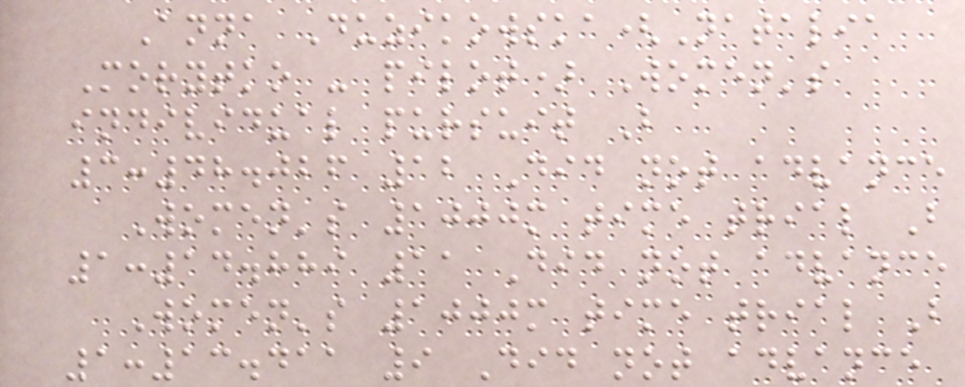Anna Duzikowska(Natalia
Morytko - pilot) Women's
individual pursuit B
3:48.026 12 Did not advance
Women's 1000m time trial B
1:14.889 11 Did not advance
Women's 1000m time trial B
1:13.411 9 Did not advance
